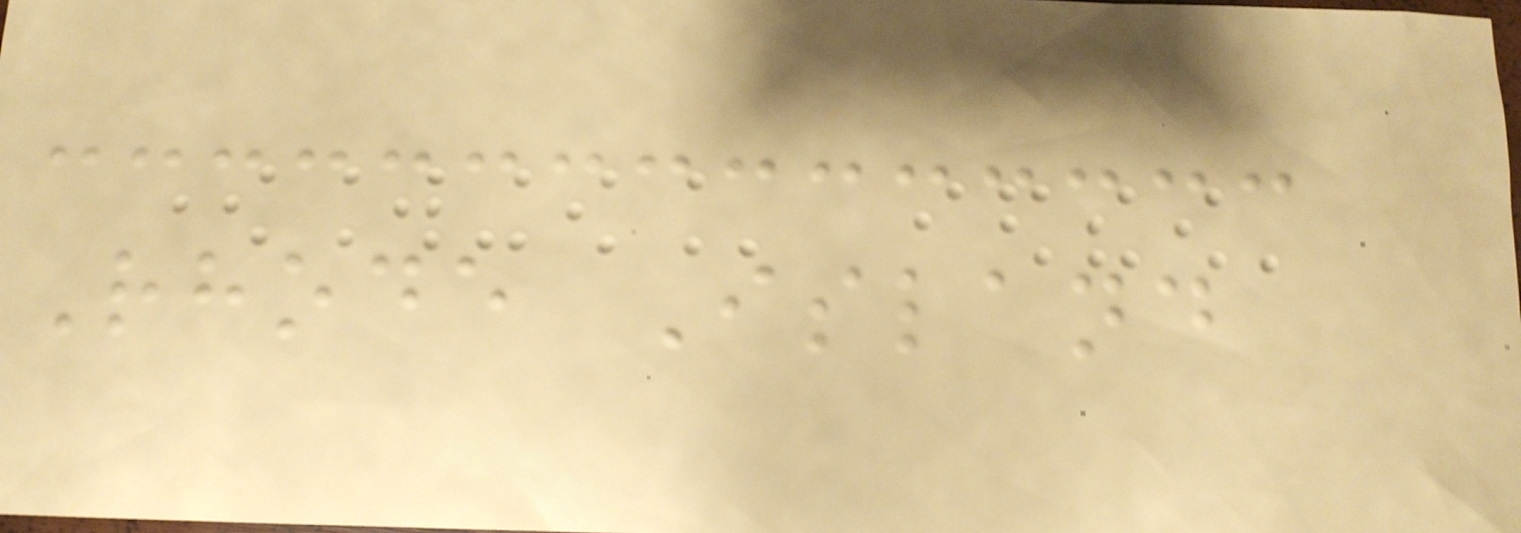Rhode Island
